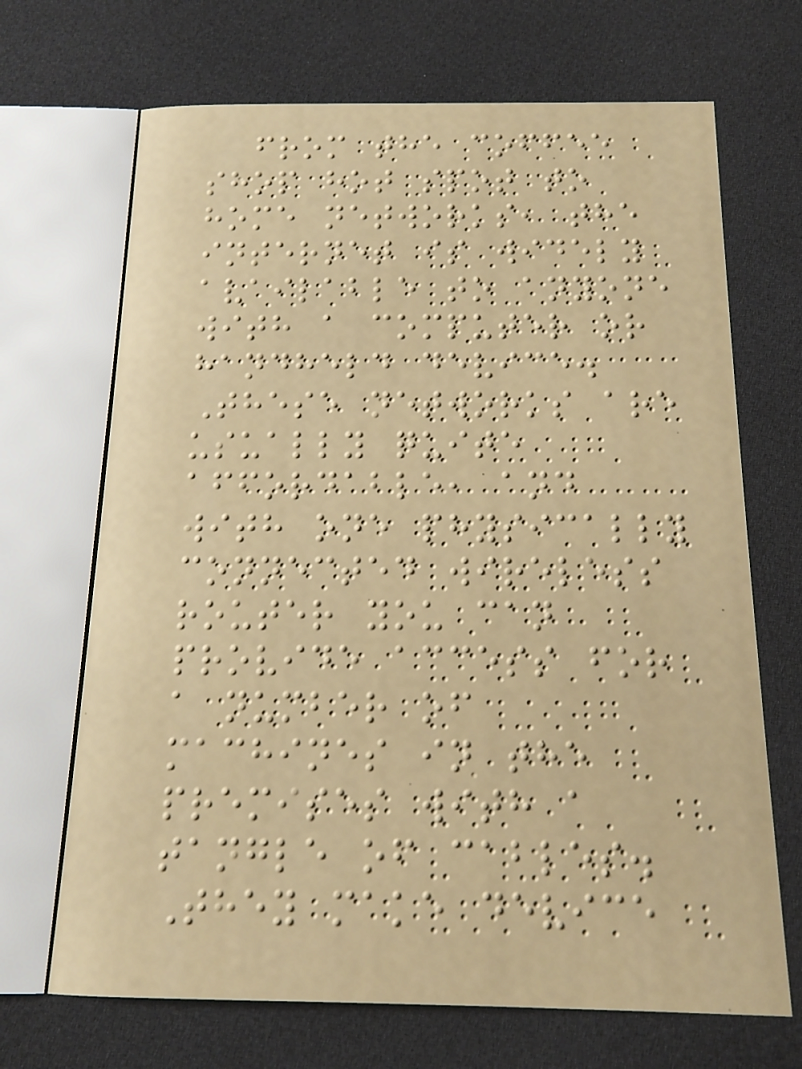from the coffee
shop hot spot to
home networks, the
internet is widely
available to anyone
with a computer or
handheld device.
These networks are
usually quite
affordable, and
with one physically
connected wireless
router you can
provide access for
a number of
machines in the
premises with a
tangle of cables.
They make device
